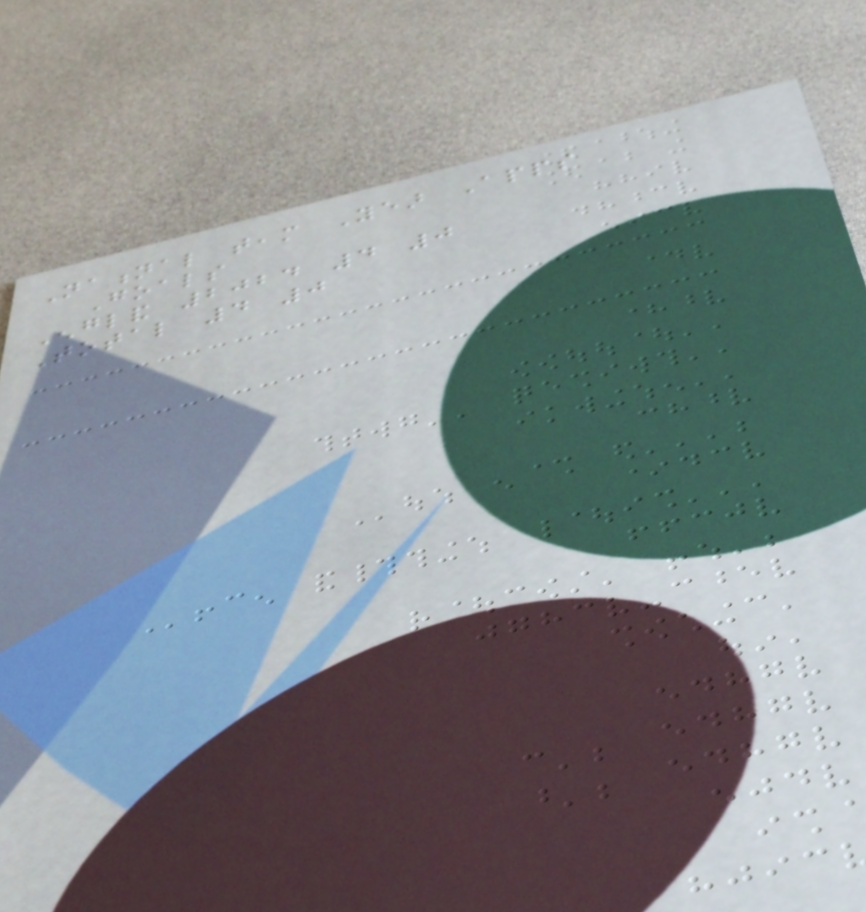National team Year Apps
Goals
England 2024 4 0
Total 4 0
